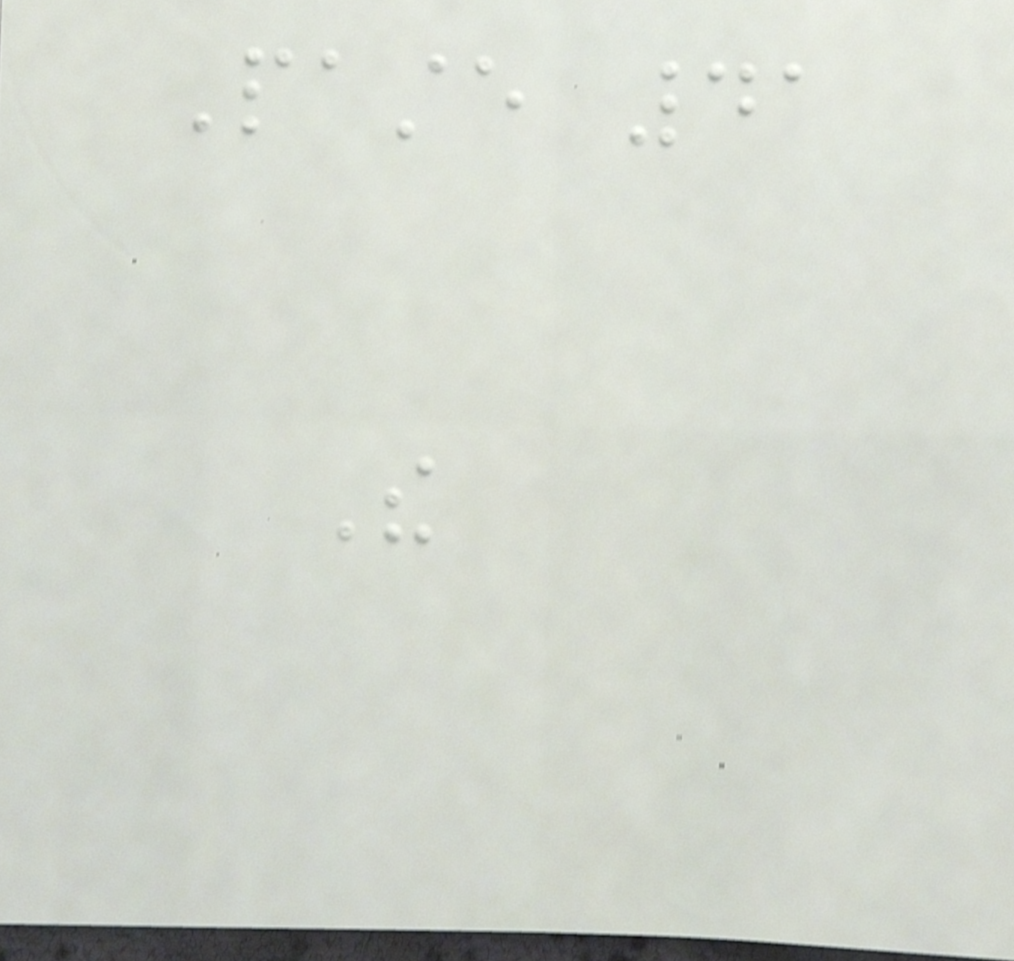Paste 41
The
